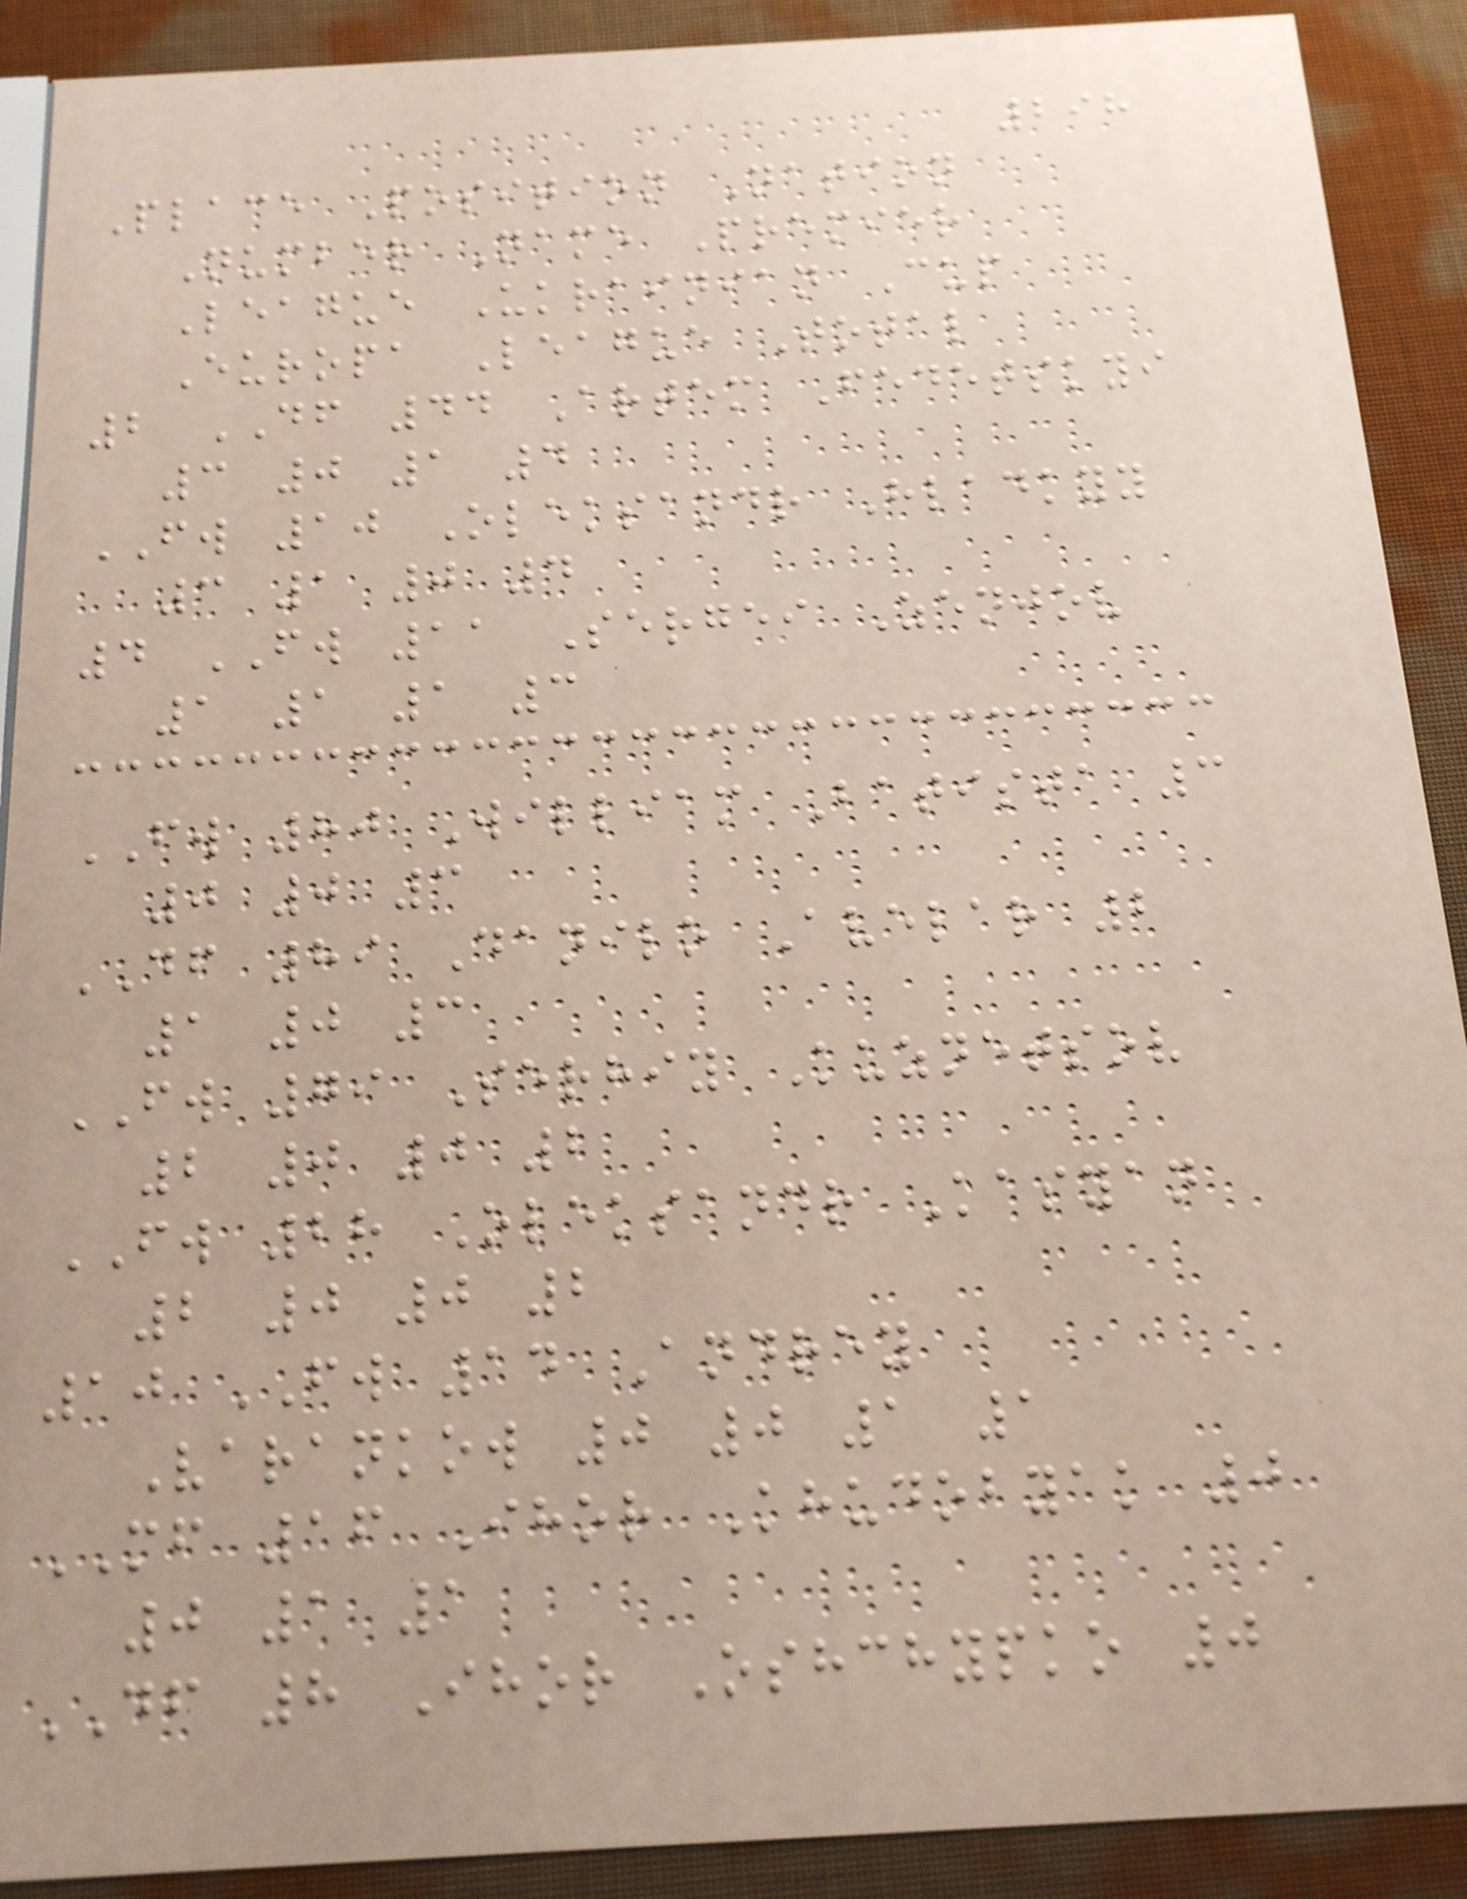298
Place Position Nation
Number Name Premier
League Ukrainian Cup
Europa League Total
2 DF 44 Artem Fedetskyi
3 0 1 4
FW 10 Oleksandr Hladkyy
3 1 0 4
4 FW 11 Sergei Zenjov
1 1 1 3
FW 80 William Batista 3
0 0 3
DF 89 Danilo Avelar 2
1 0 3
FW 79 Serhiy Kuznetsov
2 0 0 2
FW 28 Oleksandr Kasyan
2 0 0 2
10 FW 14 Andrey
Varankow 0 0 1 1
MF 16 Ihor Khudobyak 0
0 1 1
DF 8 Ihor Oshchypko 0
